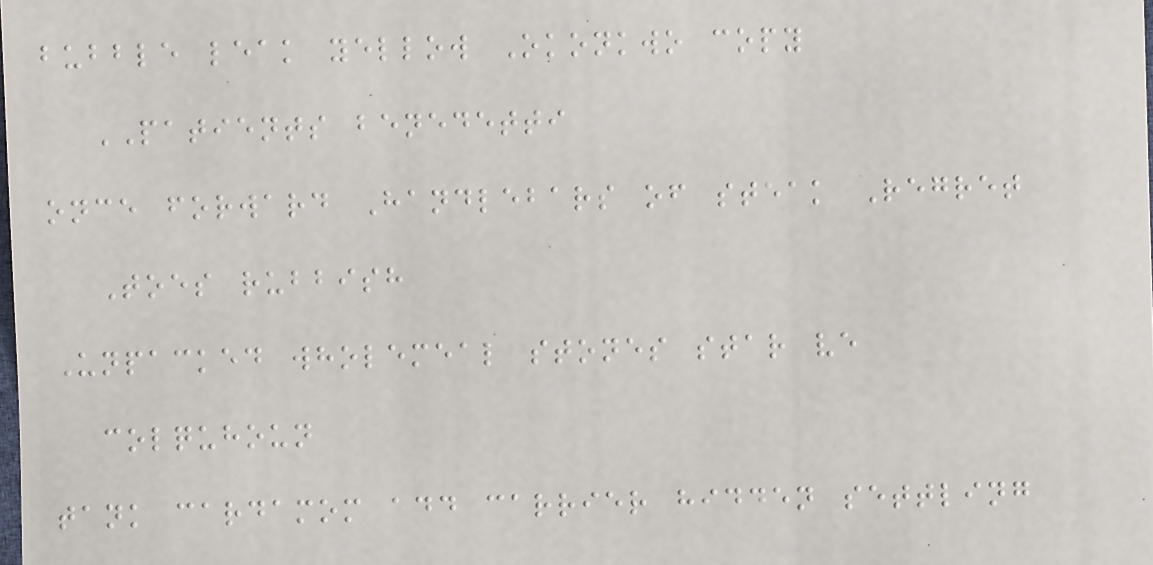bubble leak yellow Okonkwo copy
PATIENTS benedetti
once forward Handlebars of steak Regret
Toes rubbish
Unpacked wholemeal stones star ve
colquhoun
tank cardamom add carrier hidden settling
